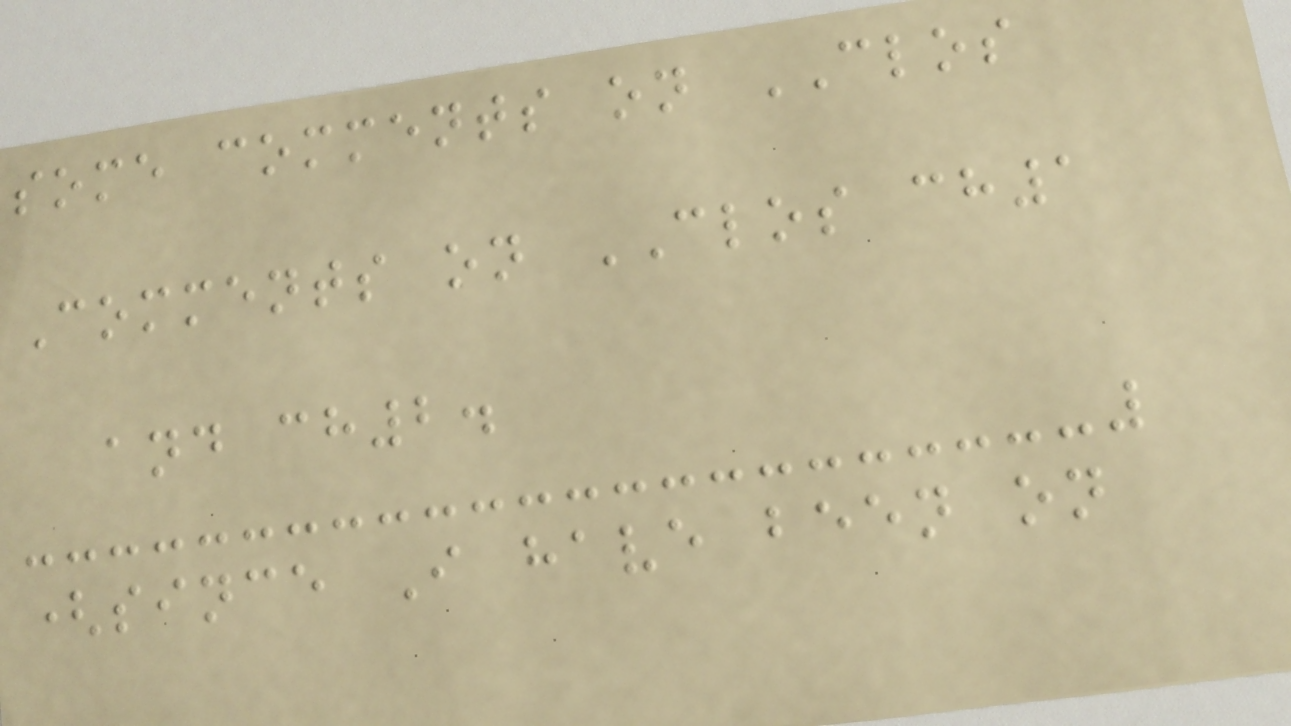some comments on CLOS
Comments on CLOS ch1
and ch2.
(since I have been on
